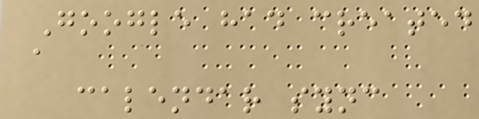Google had created
a
calendar sync
